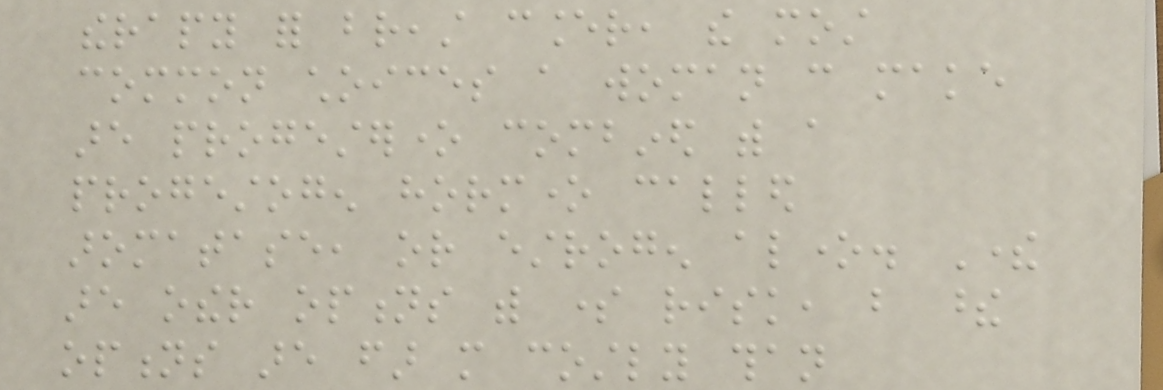therapy for breast cancer, the most
common choices a woman can make
are progesterone combined with a
progestogen hormone called
aromatase, or estrogen alone. There
are other options with some risk, but these
options are far more costly than
